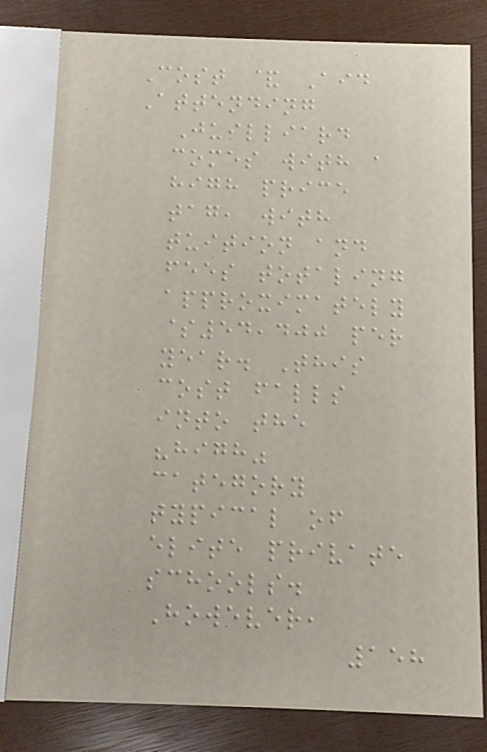Cost & Aid
Attending
Juilliard
comes with a
high price
tag, with
tuition and
fees totaling
approximately
$54,400 per
year. This
cost falls
into the
"high"
category
typical of
elite private
schools.
However,
158
